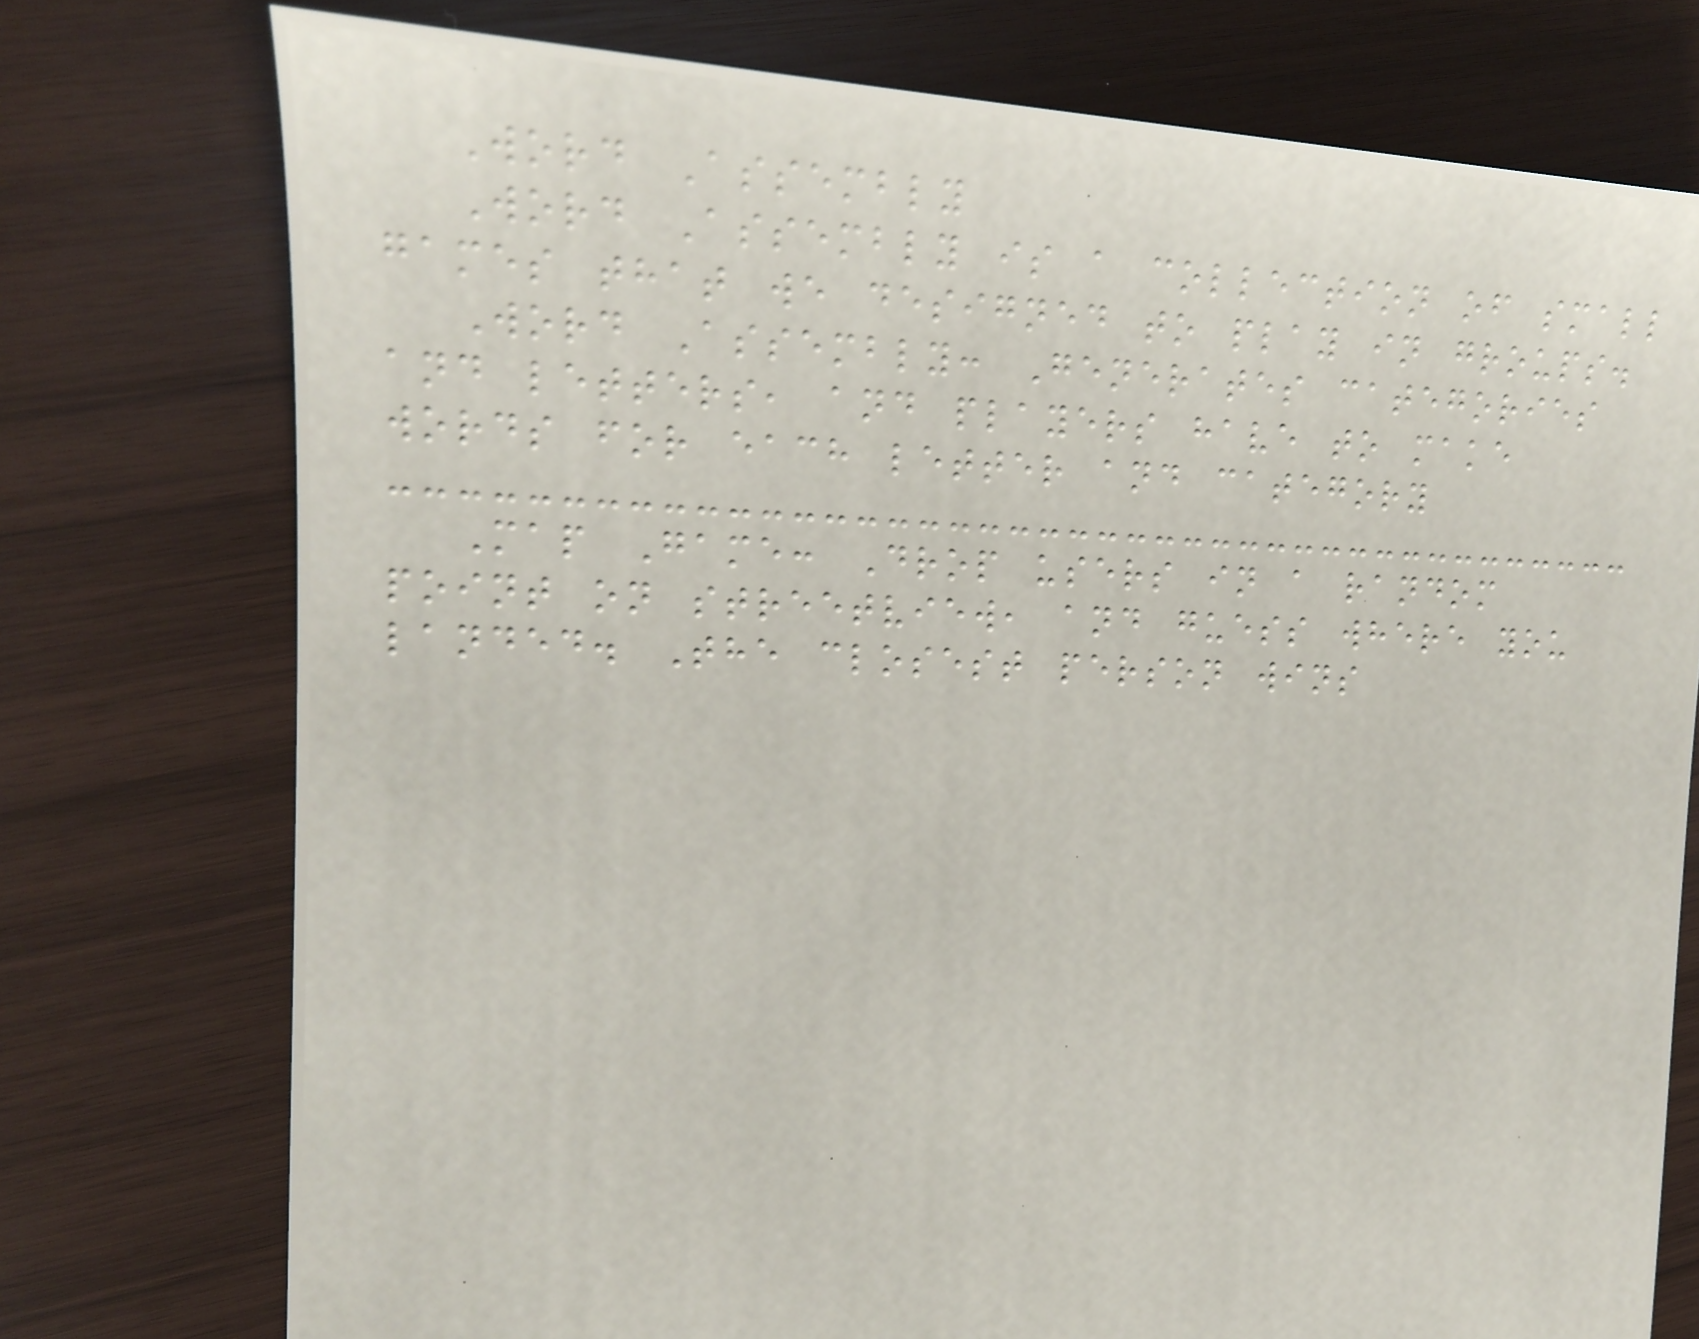Word Assembly
Word Assembly is a collection of small
games that we designed to play in groups.
Word Assembly: Generates categories
and letters, and players have to make
words for each letter and category
Map Game: Drop users in a random
point on streetview, and guess where you
landed. The closest person wins
